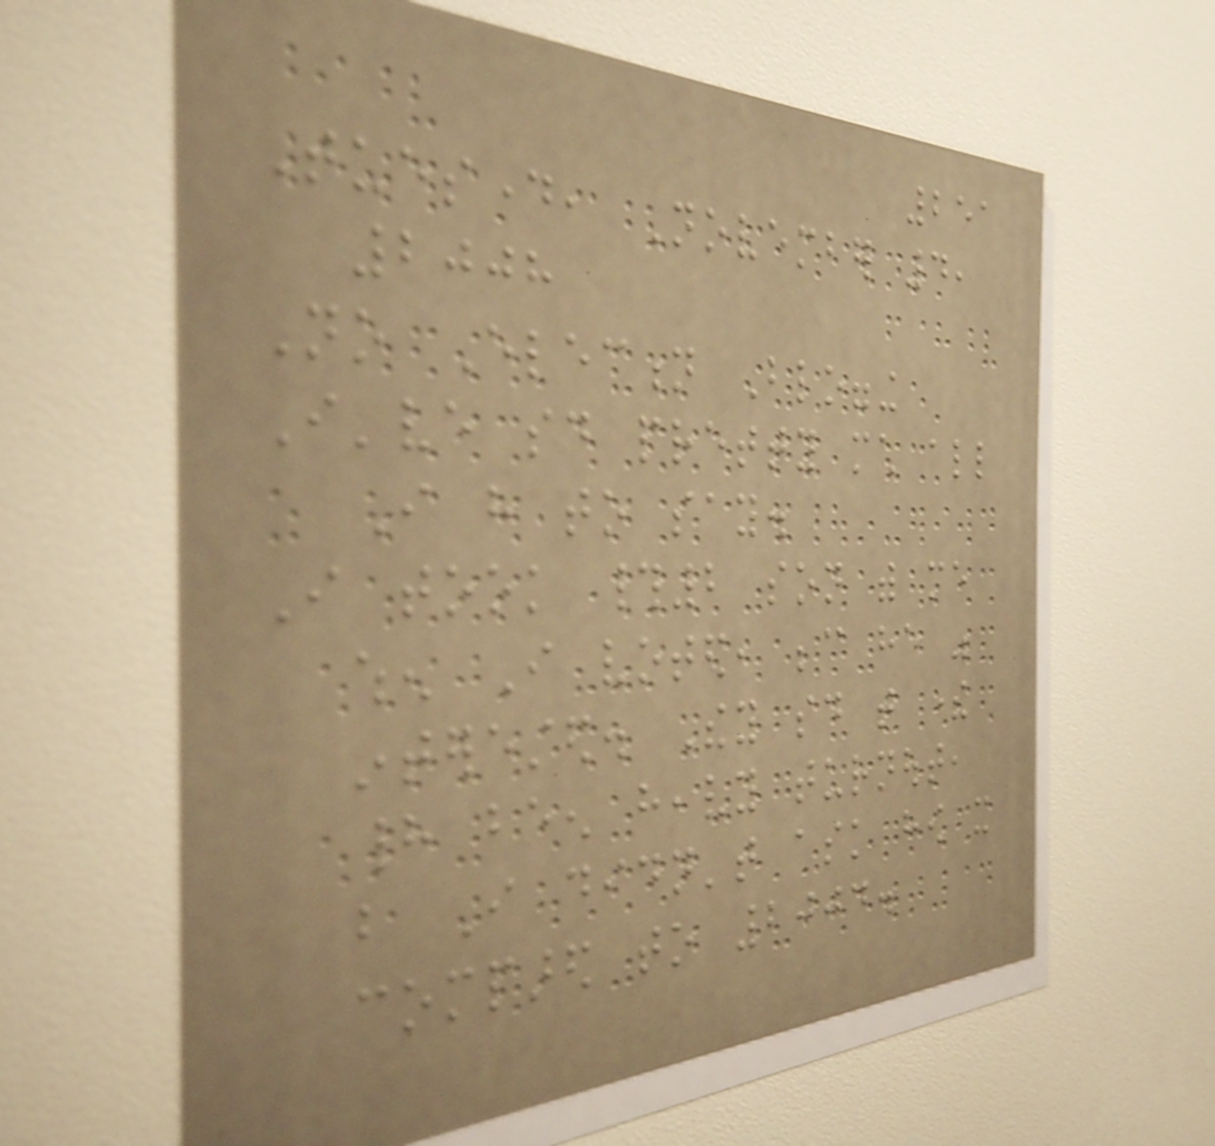251
Tuesday, November 4,
2008
No Election Blogging
I've said pretty much all
I have to say.
I took #2 son with me
when I voted, because he was
interested. They said that there
had been heavy turnout,
but I didn't ask how it
compared to 2004.
